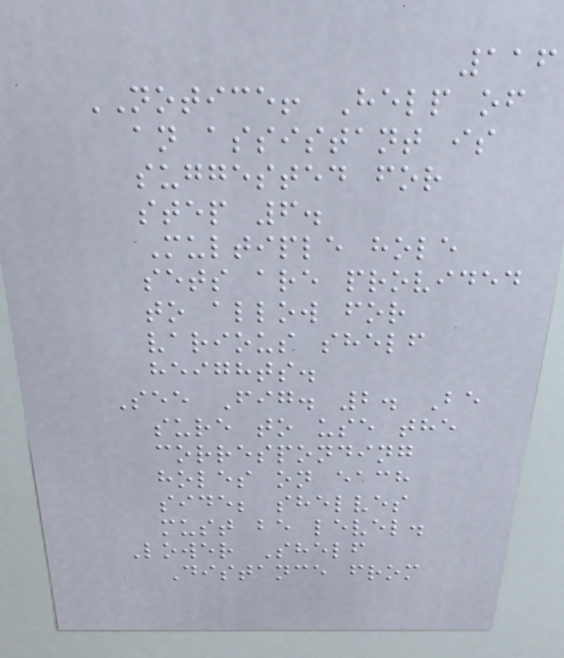116
NOTICE! Help of
an assistant is
suggested for
step 6.
Multiple hole
sets are provided
to allow for
various shelf
heights.
See Fig. 2. Be
sure to use the
corresponding
holes on each
side; shelves
must be level.
Lower Shelf
Distance from
